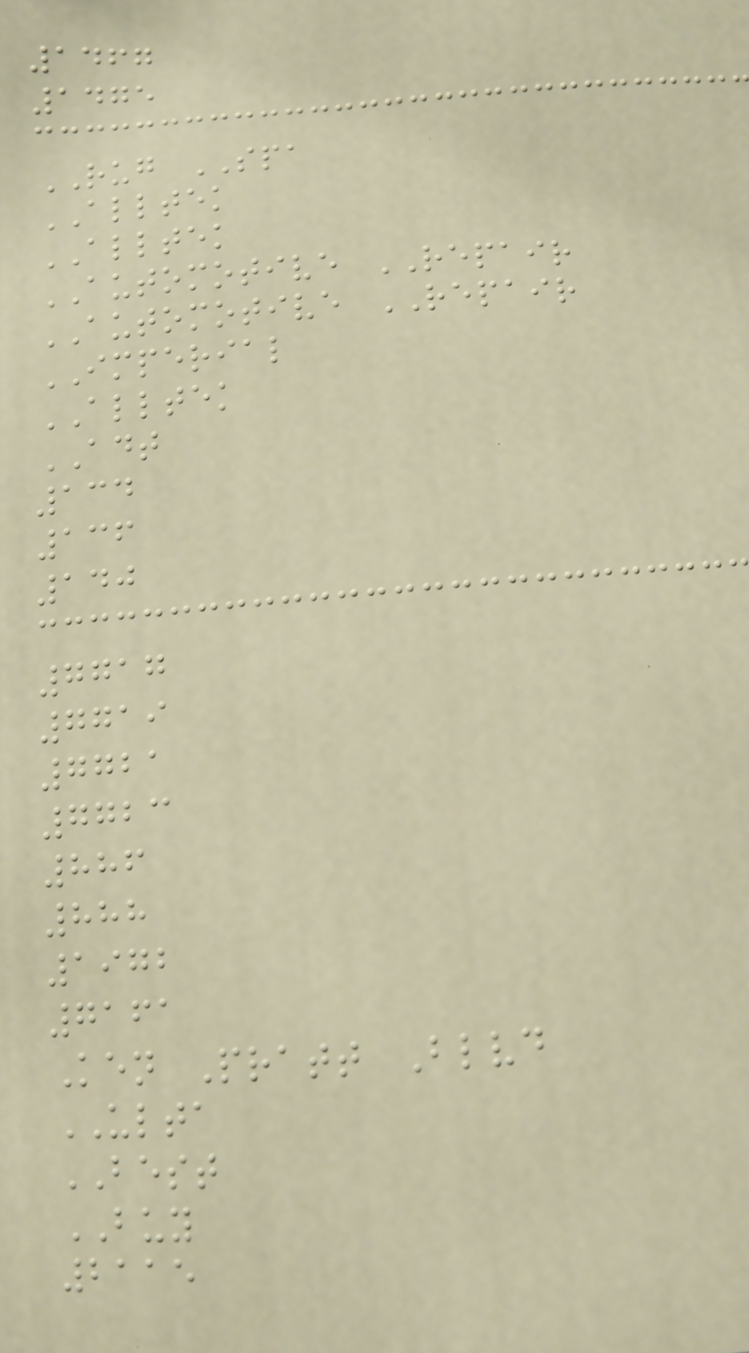1467
1475
RUG SPA
ALLTEK
ALLTEK
AUTOMOTIVE REPAIR
AUTOMOTIVE REPAIR
IMPERIAL
ALLTEK
ADT
134
136
140
7717
7719
7721
7723
886
888
1972
7161
Ken Pratt Blvd
ULTA
BEST
BUY
2115
